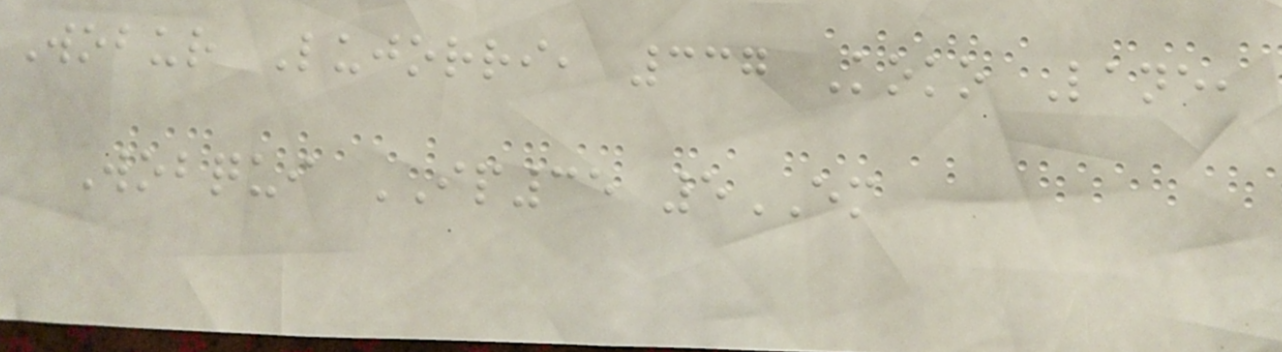Wobur Lujorri, 337 Koko Lane,
Wobqui IP35 5EM
